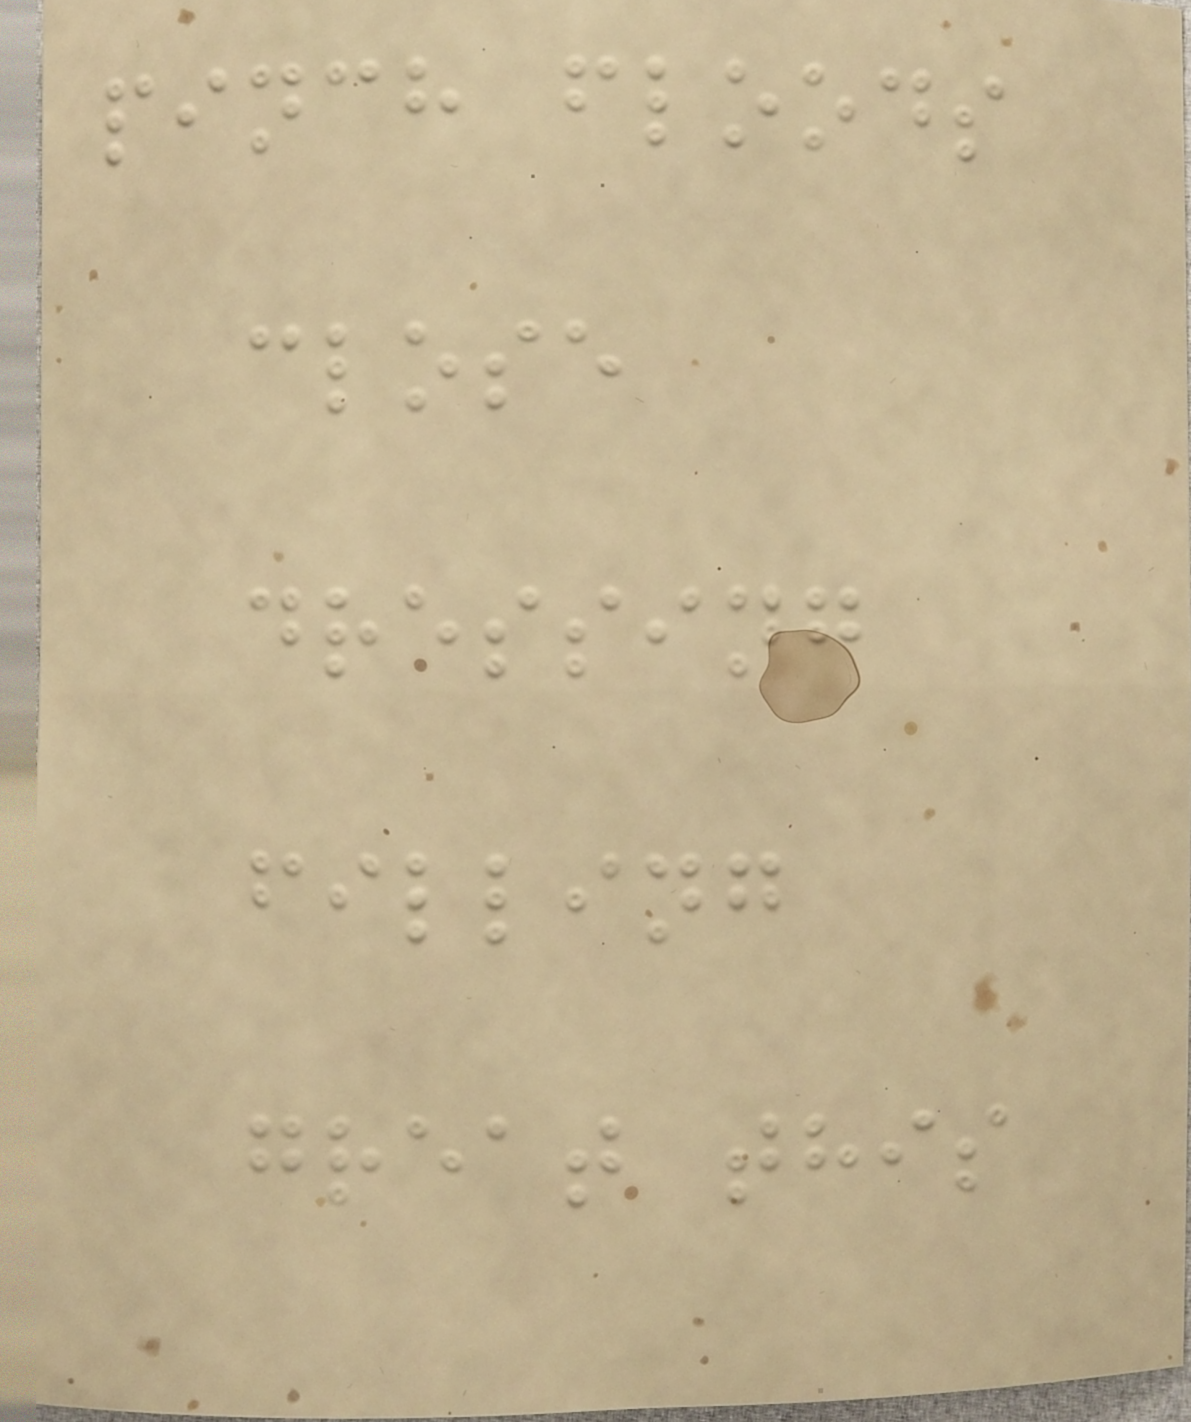pinch floods
close
dressing
filling
great this
